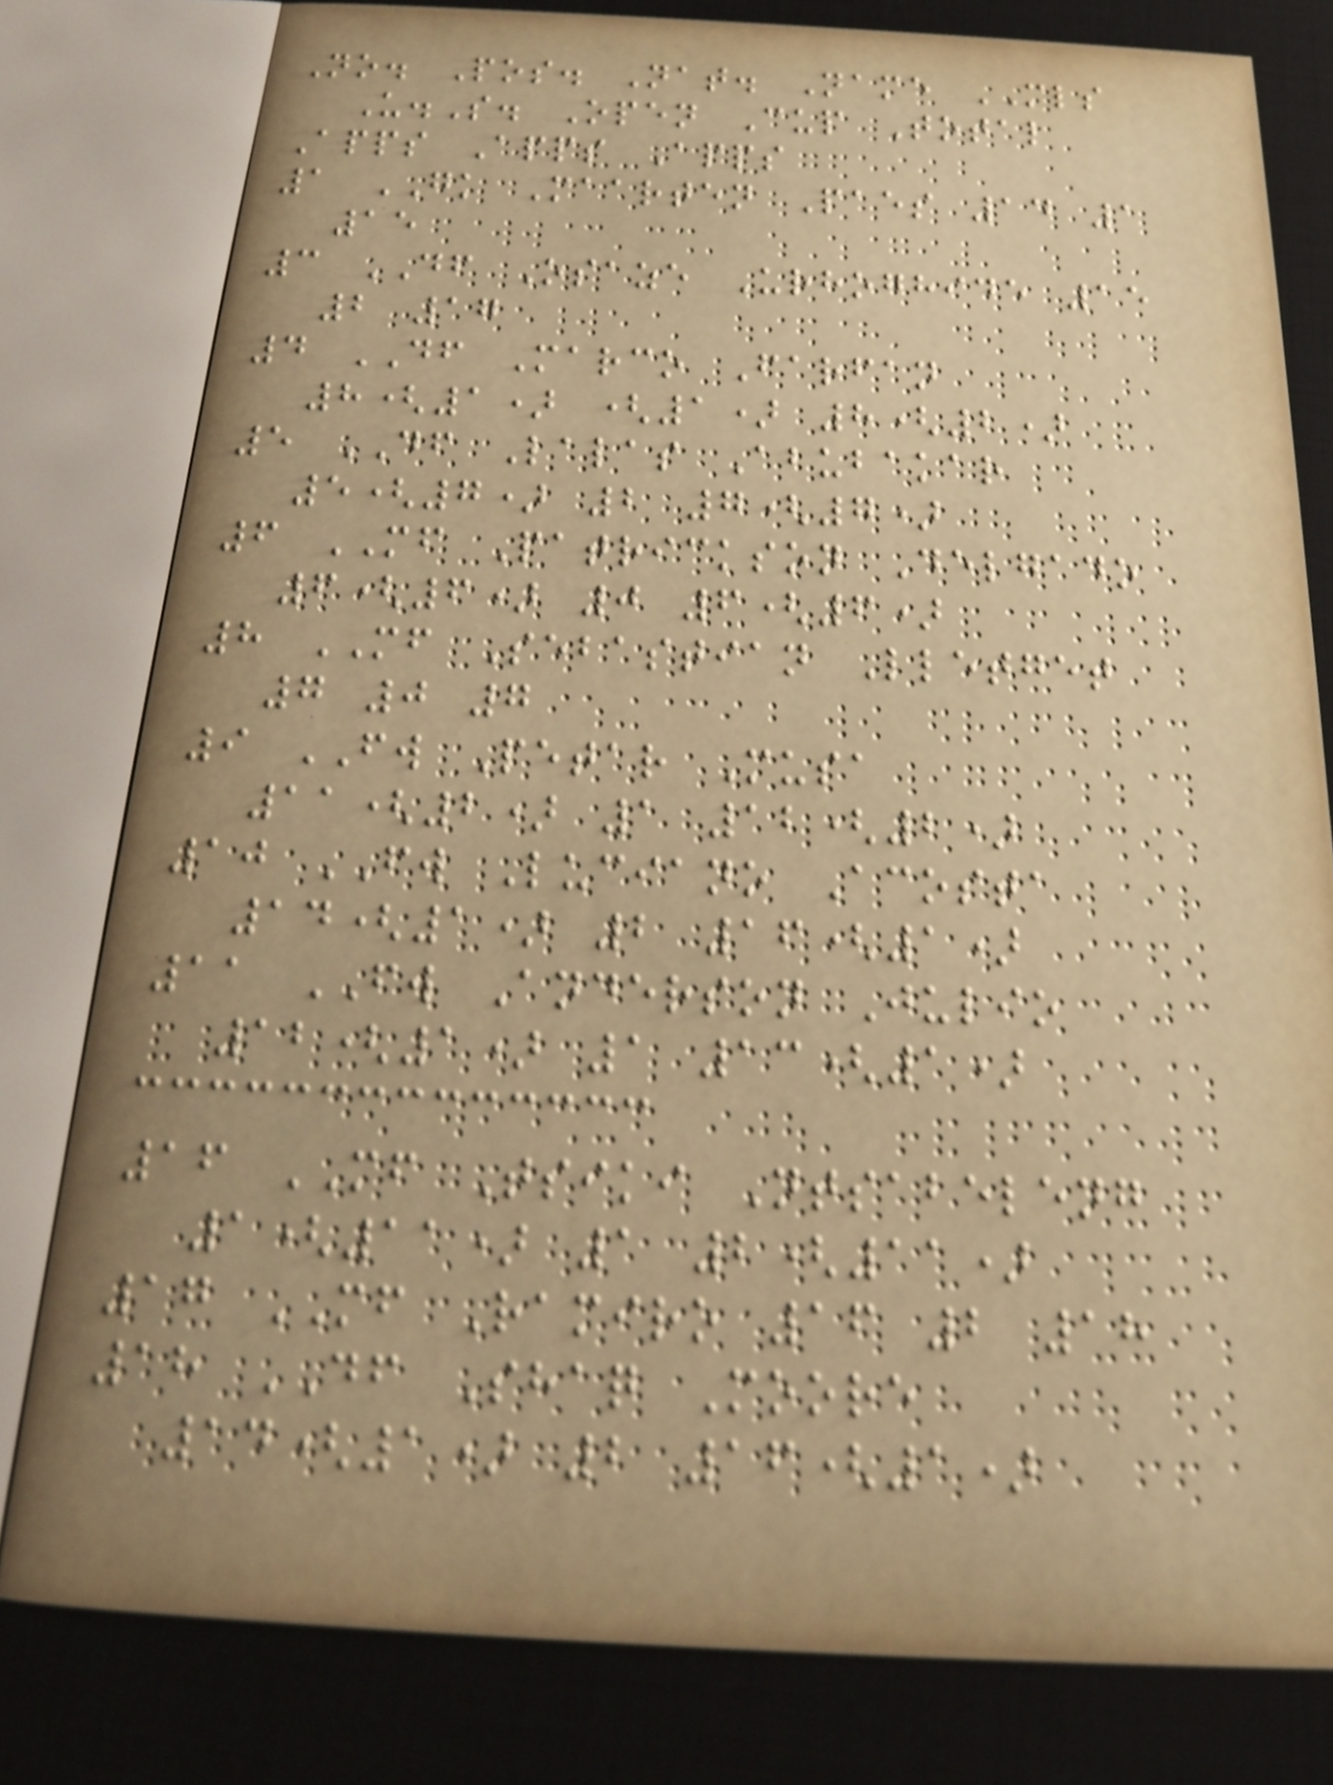No. Pos. Nat. Name MLS
U.S. Open Cup Total
Apps Apps Apps
1 GK Maarten Paes 14 1
15
3 DF Osaze Urhoghide 15
2 17
4 DF Marco Farfan
8(1) (1) 8(2)
5 DF Lalas Abubakar
5(7) 2 7(7)
6 MF Patrickson Delgado
6(6) 0 6(6)
8 MF Sebastian Lletget
7 0 7
9 FW Petar Musa
11(2) 1 12(2)
10 FW Luciano Acosta
14(1) 2 16(1)
11 FW Anderson Julio
12(1) 1 13(1)
16 MF Tsiki Ntsabeleng
1(11) 1 2(11)
17 MF Ramiro 16 2 18
18 DF Shaq Moore
14(1) 2 16(1)
